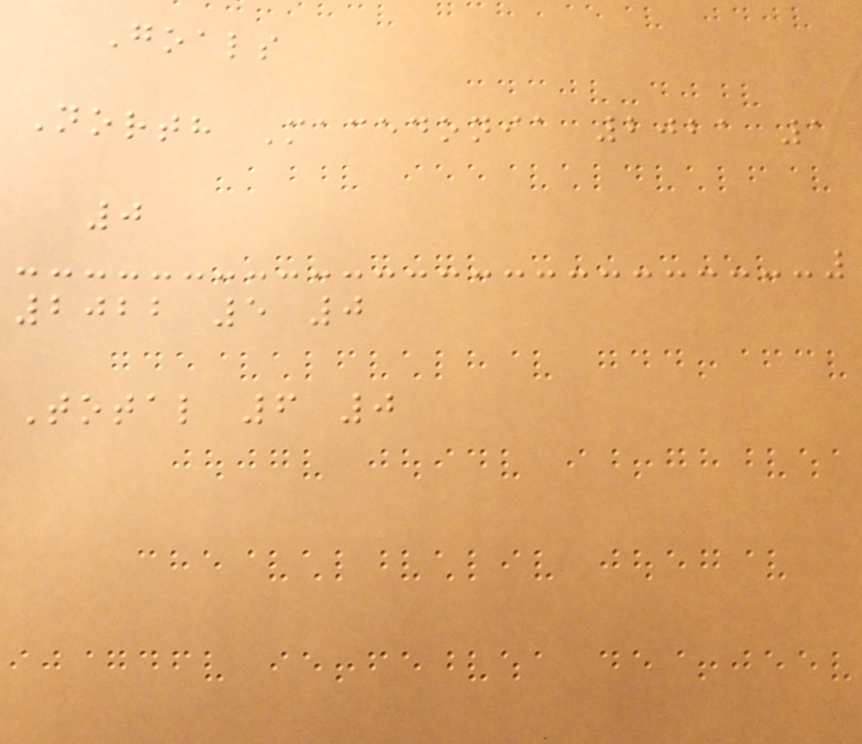Goals
North Macedonia 2021 1
0
2022 5 0
Total 6 0
